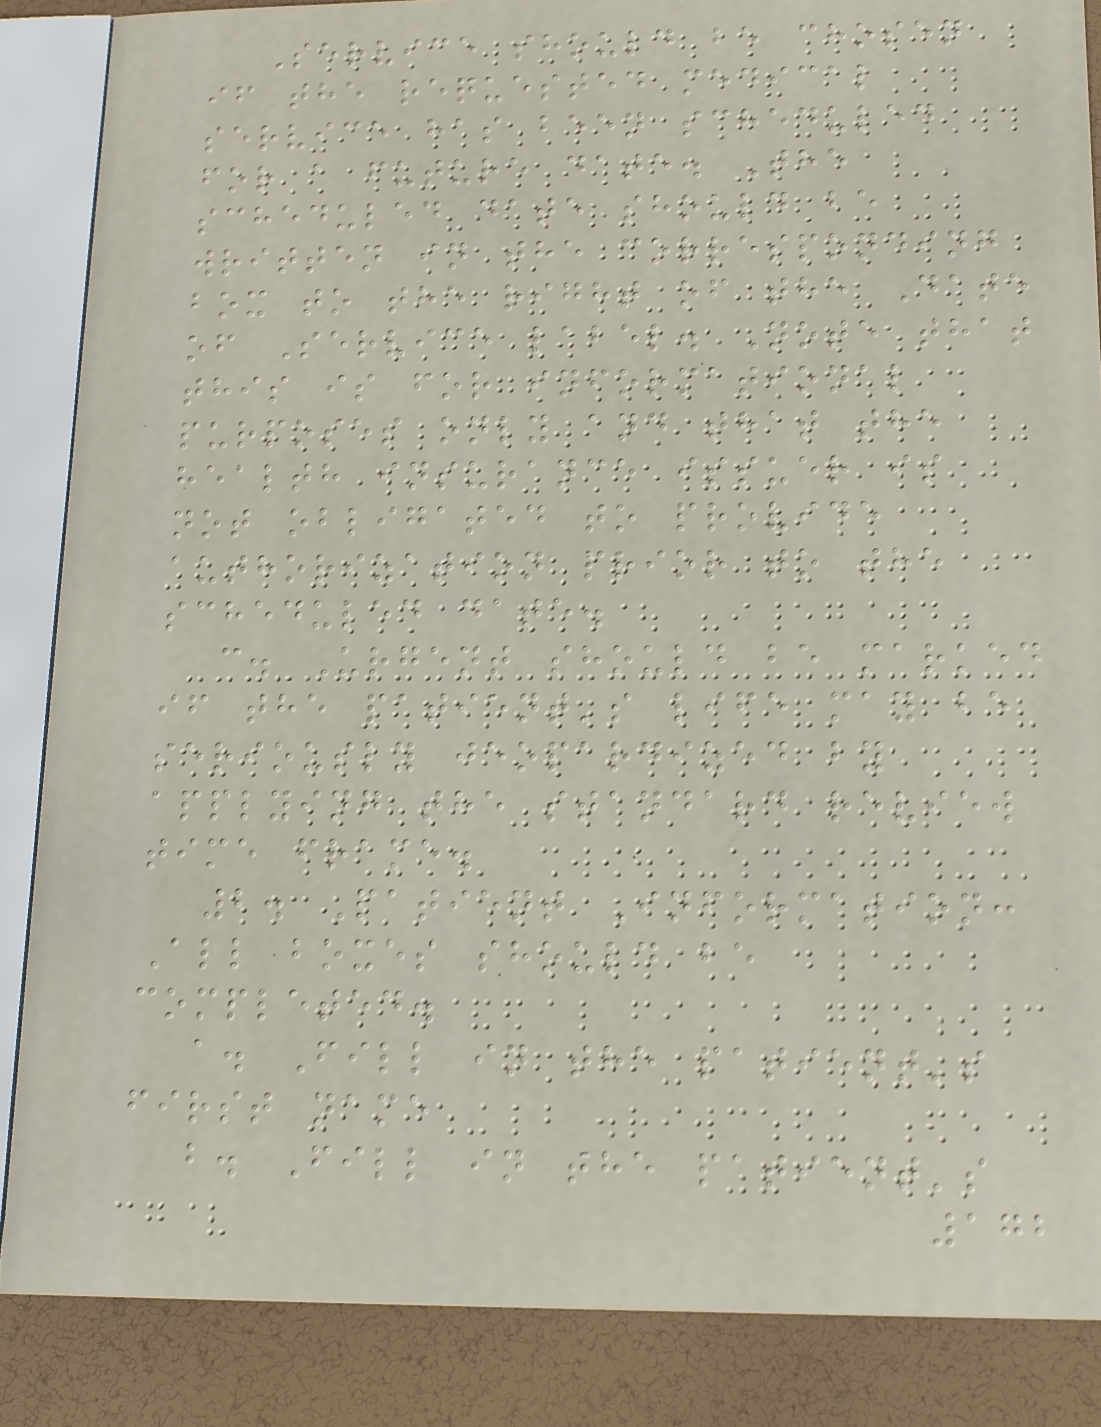Service should be chosen
if the requested medical
service has been scheduled
for a future date. The
scheduled date should be
written in the corresponding
box to the right of the Date
of Service label. Note that
this is for informational
purposes only and that the
health insurance issuer is
not obligated to provide
authorization prior to the
scheduled date.
c. Urgent should be marked
if the patient's life may be
seriously jeopardized by
applying the standard review
time frame.
2. Patient Information:
All boxes should be
completed.
a. Fill in the patient's
first name
b. Fill in the patient's
172
